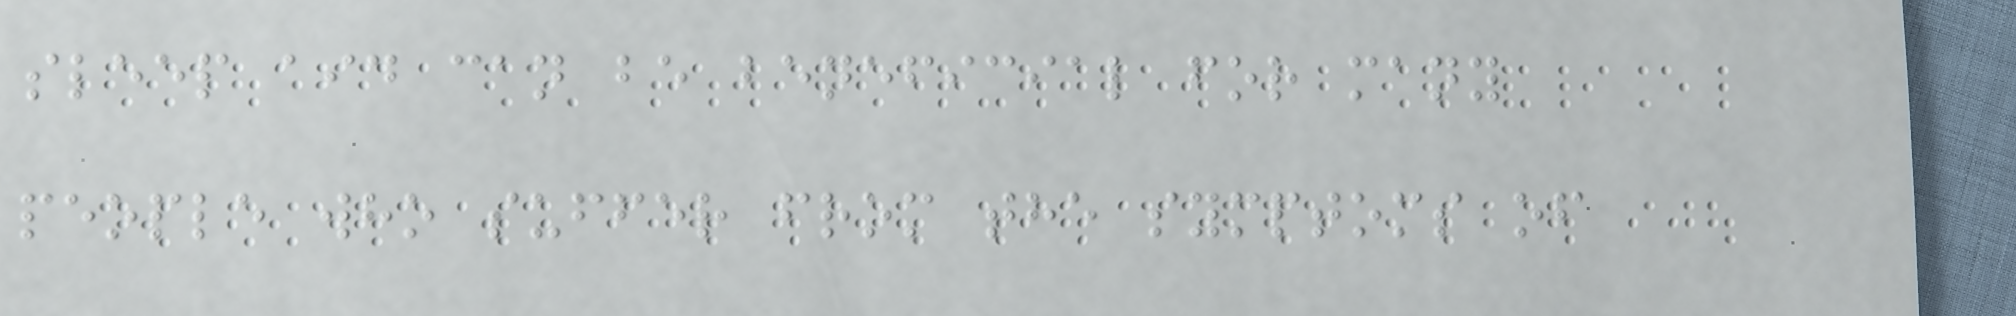sleep aid can be beneficial for many
people who suffer from the symptoms of
